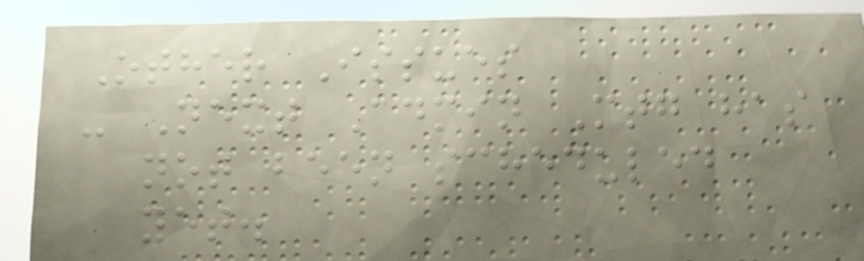Other Issues
- Next Admin Mtg has
not been scheduled
yet.
